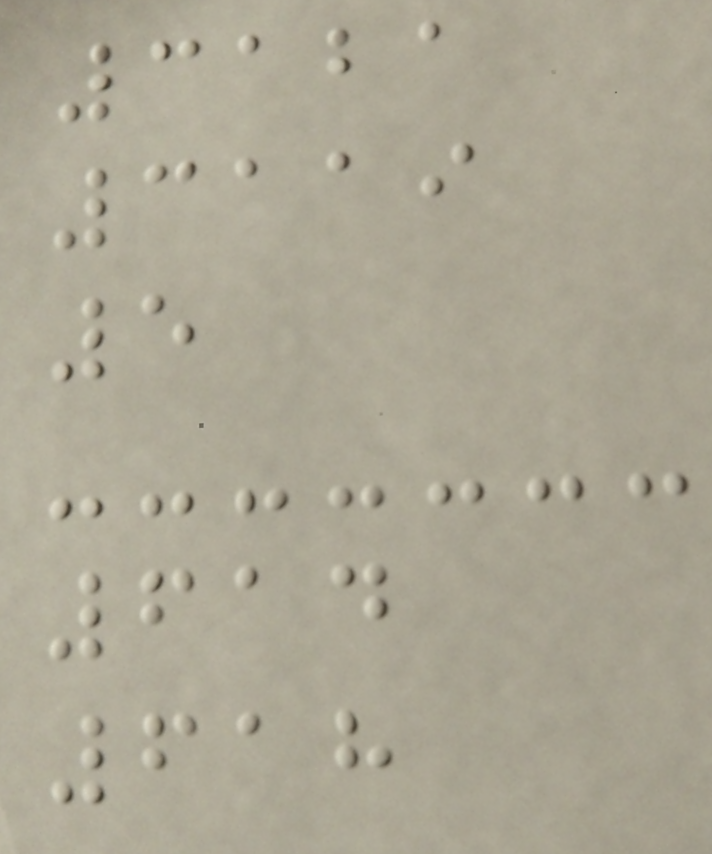3121
3119
5
614
618
